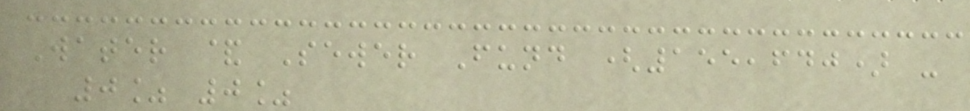Water & Sewer Fund (155,640) -
0% 0%
